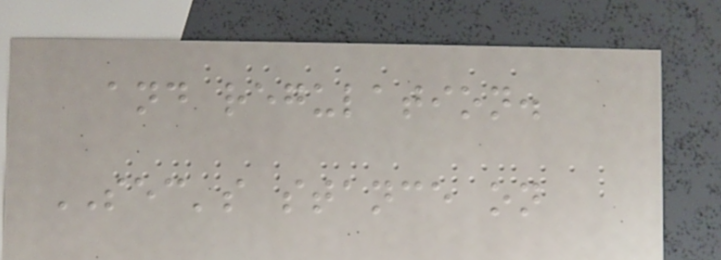and regulation.
SEC's stance on
